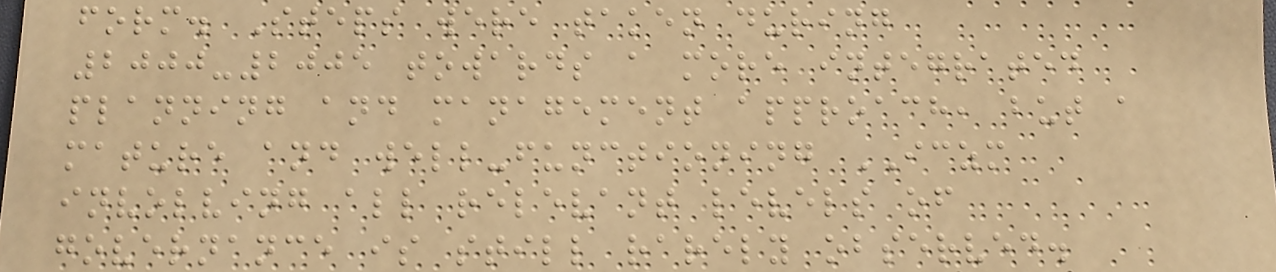form. Steps were taken during
2000-2005 towards a more integrated
planning and management approach, but a
mature and well-functioning ICZM
involving all relevant levels of
governance is still rarely observed.
